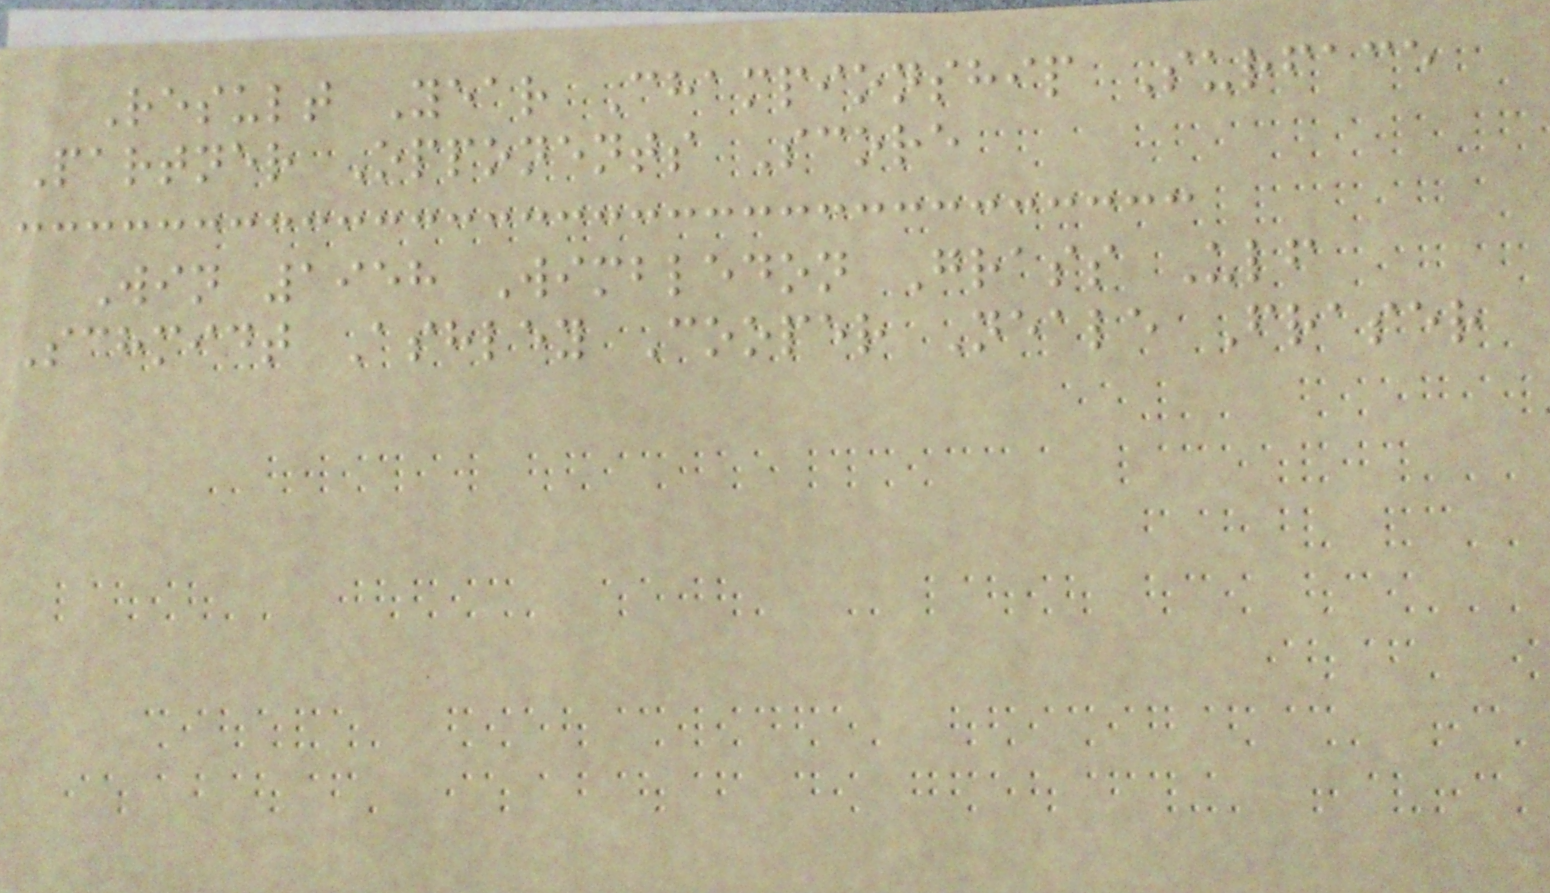Result Year Championship Surface
Partner Opponents Score
Win 1958 Wimbledon Grass Ulf
Schmidt Ashley Cooper Neale Fraser
